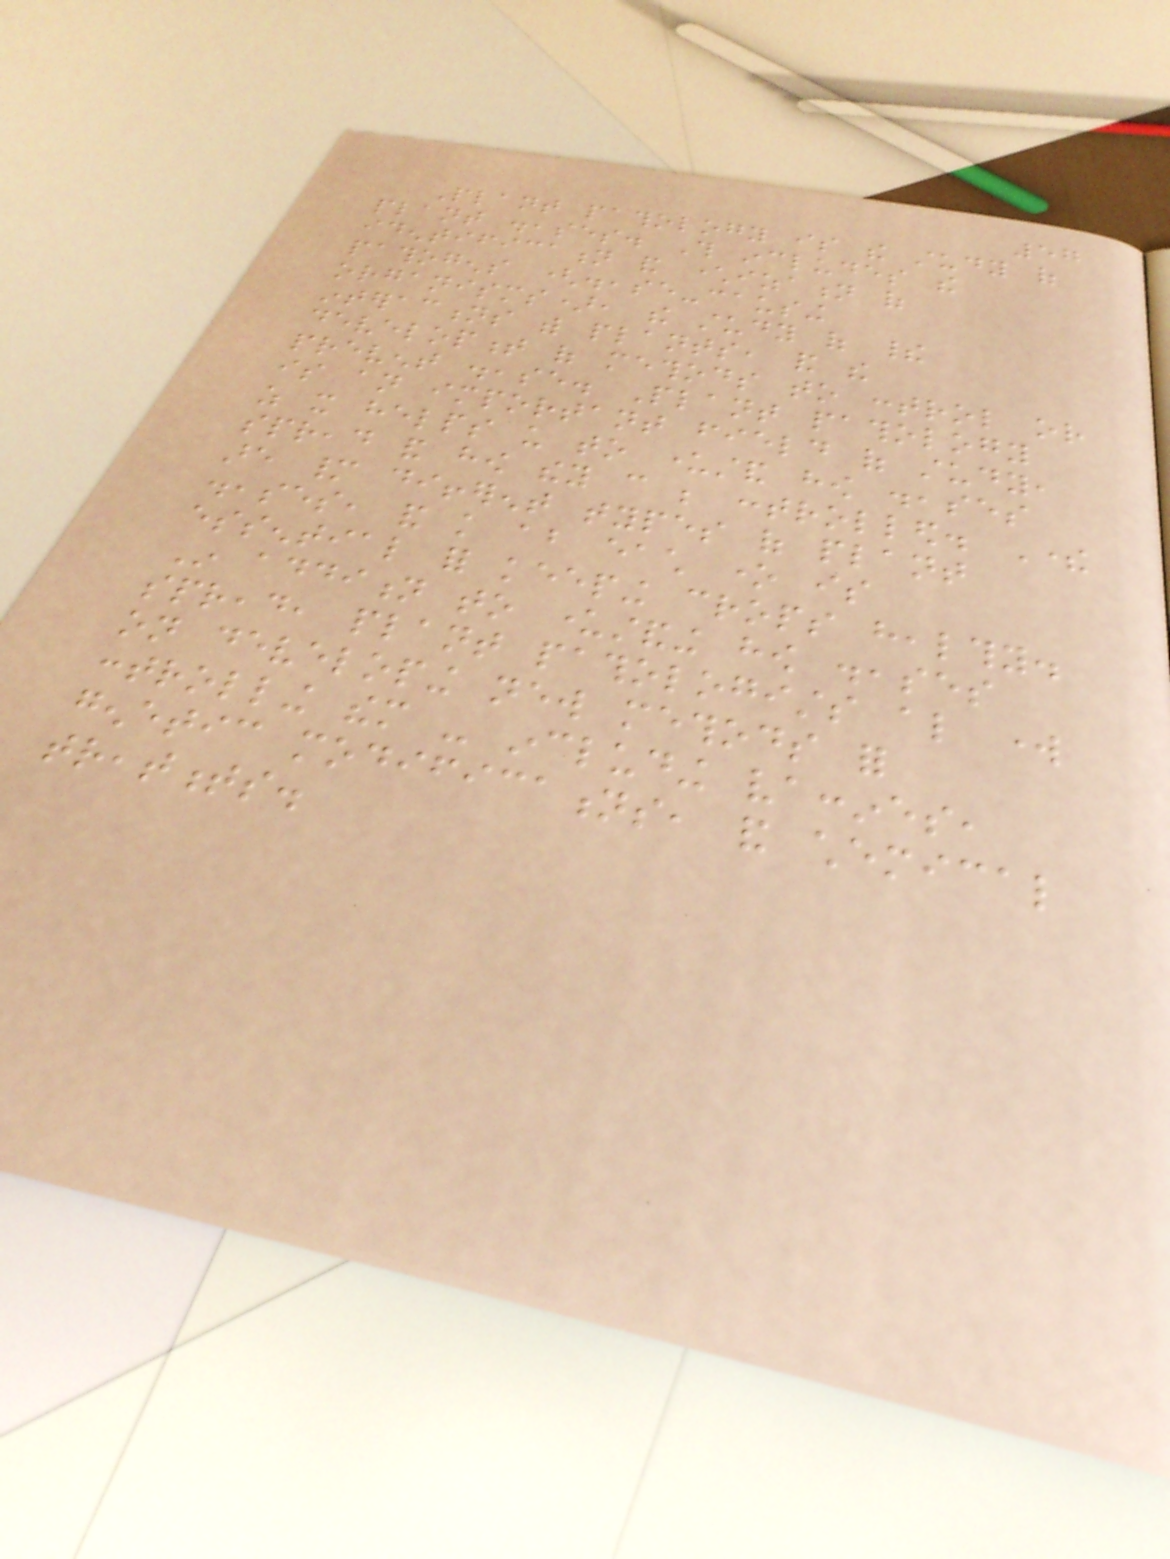57
Plant pathology is the study of
plant diseases. This includes the
identification and characterization of
pathogens (disease-causing
organisms), the study of their
interactions with plants, and the
development of methods to control or
prevent disease. Plant pathology
is an important field of study,
as it helps us to understand how diseases
spread and how they can be controlled. There
are many different types of plant
diseases, and knowledge about each one is
essential for keeping crops healthy.
In addition to understanding how diseases
spread, plant pathologists also work
on developing new methods for
controlling them - including vaccines,
genetic modifications, and chemical
treatments.
